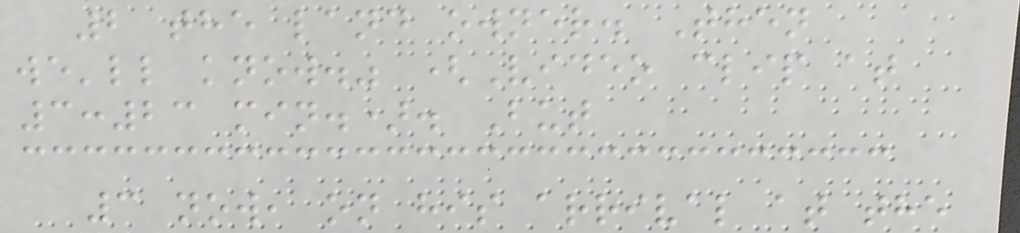2 the land owner. Then
we'll know." (Video clip at
3:23 min.). But
3 now, on his arrival at the
